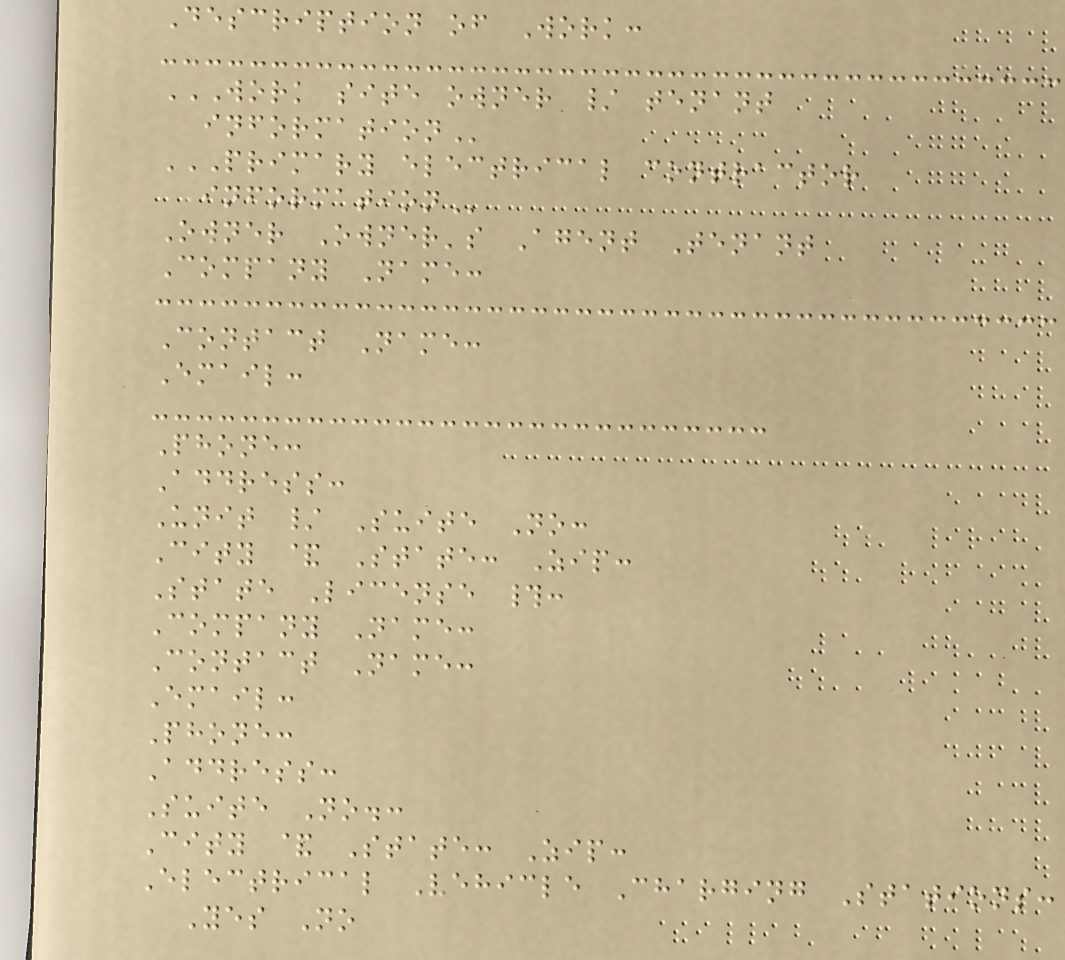Description of Work:
WORK SITE OWNER / TENANT
INFORMATION
PRIMARY ELECTRICAL CONTRACTOR
INFORMATION
Owner Owner's Agent Tenant
Company Name:
Contact Name:
Email:
Phone:
Address:
Unit / Suite No:
City & State: Zip:
State License #:
Company Name:
Contact Name:
Email:
Phone:
Address:
Suite No.:
City & State: Zip:
Electrical Vehicle Charging Stations:
Yes No
